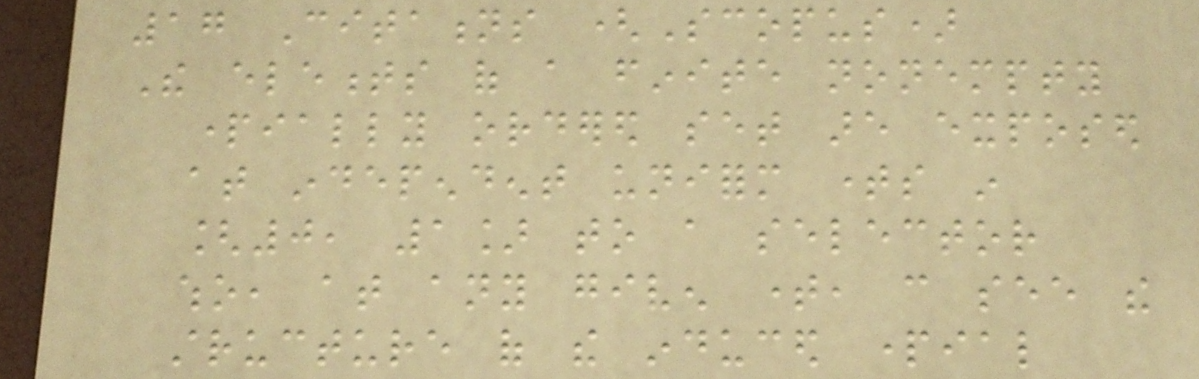17 Citations (Scopus)
The elements of a finite nonempty
partially ordered set are exposed
at independent uniform times in
[0, 1] to a selector
who, at any given time, can see the
structure of the induced partial
